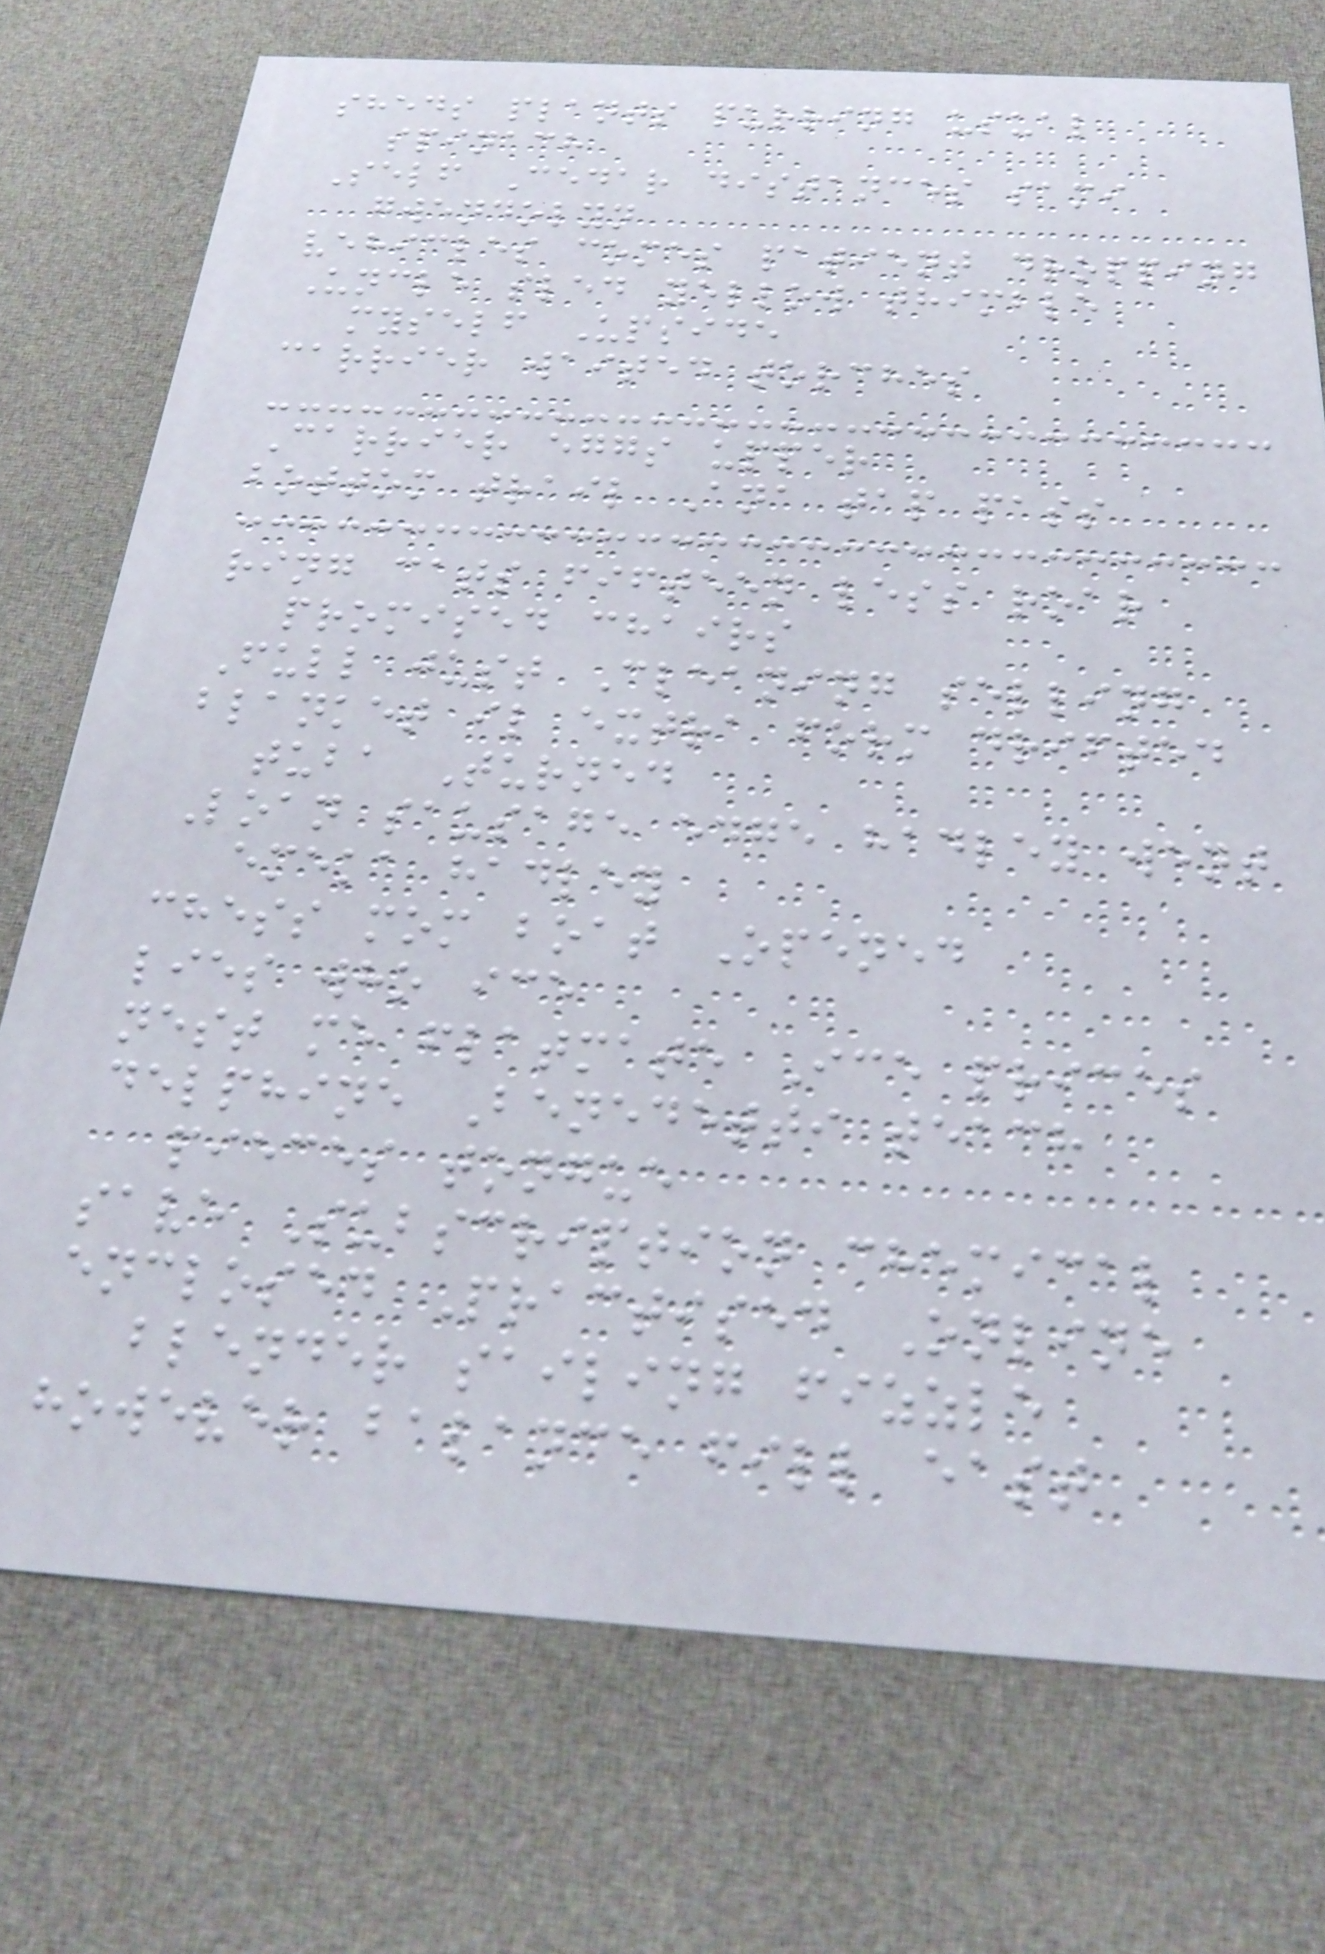sheds plants purring usual
spinach
Self Cedar distances sami
gwendolyn
vehicles comes patient dropping
Uncle sled yellow thimble
myself Upside
carrier waited torches
Carrier eggs upper
bottom trail Ana tap pass
ring cats fifteen less roar
promised chairs
Full just Cleaning selling
blanket il extra form drifted
tuba Turned
Loan sausage edge hadley went
emeka hadley
chess mom boat Opened
lies who ice
nest me flatmate Ice prices
delphine Benedetti teach
pieces tongue
save Subscription chemical
enclosed Practised Online
blender sailing fizzle
however balance fill east
